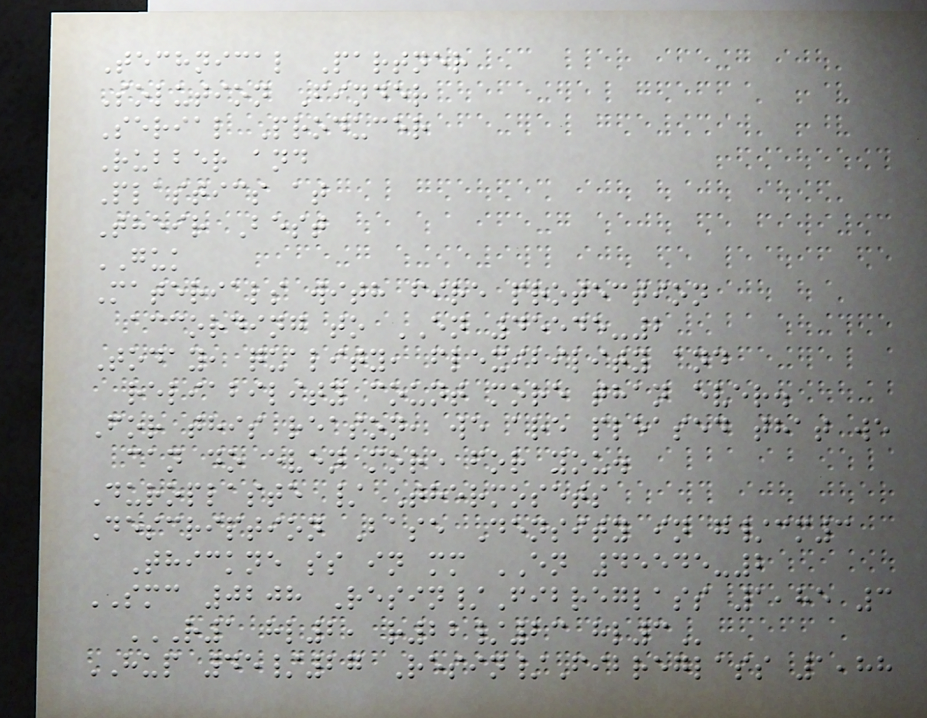Technical Partner
Solution Finder
Serial Producer
Rubber and
Plastics at
Their Best
GUK
Materials with fire protection
according to EN 45545-2
Today, quality, flexibility and
reliability count more than ever.
For this reason, we are pleased that we
can do even more for you.
Duroplaste / Thermosets
Description Base Density in g/cm3
Thickne ss in mm EN 45545-2
SMC 0208 Resin/Fibreglass 1,85 3
R1 HL2, R22/23 HL3
HUP 45/27 Resin/Fibreglass 1,88
